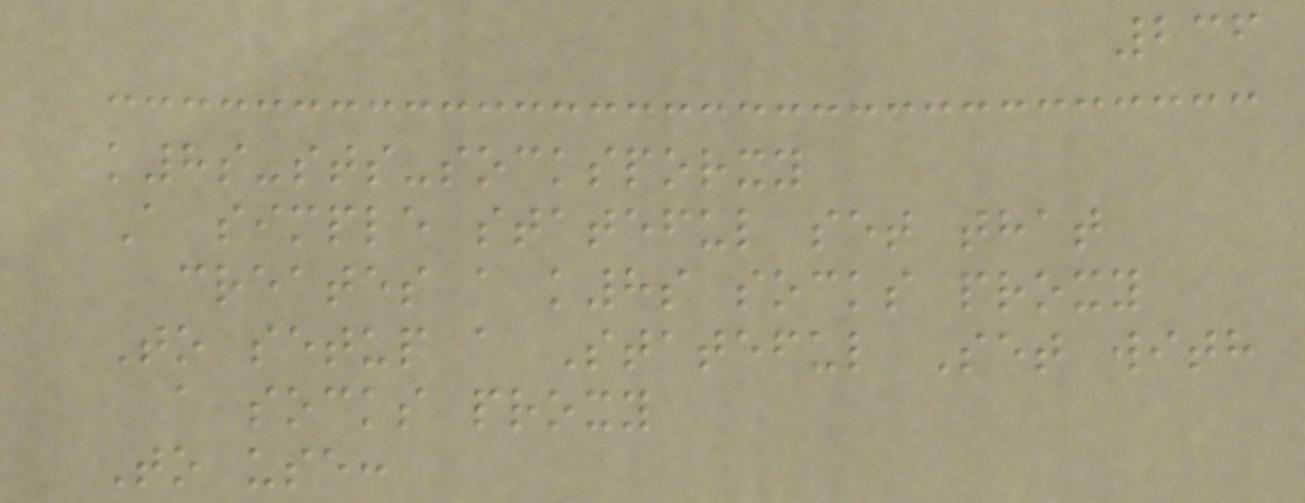236
k8s-sts-socksporxy
A simple stateful set that
creates a k8s socks proxy
To setup a Stateful Set with
a socks proxy
To use:
